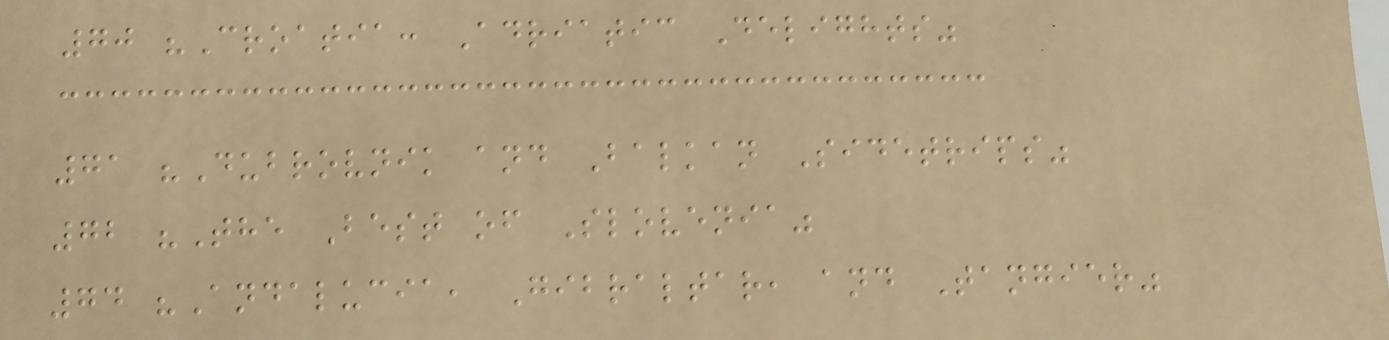70 "Croatia: Adriatic Delights"
71 "Dubrovnik and Balkan Sidetrips"
72 "The Best of Slovenia"
74 "Andalucia, Gibraltar, and Tangier"
